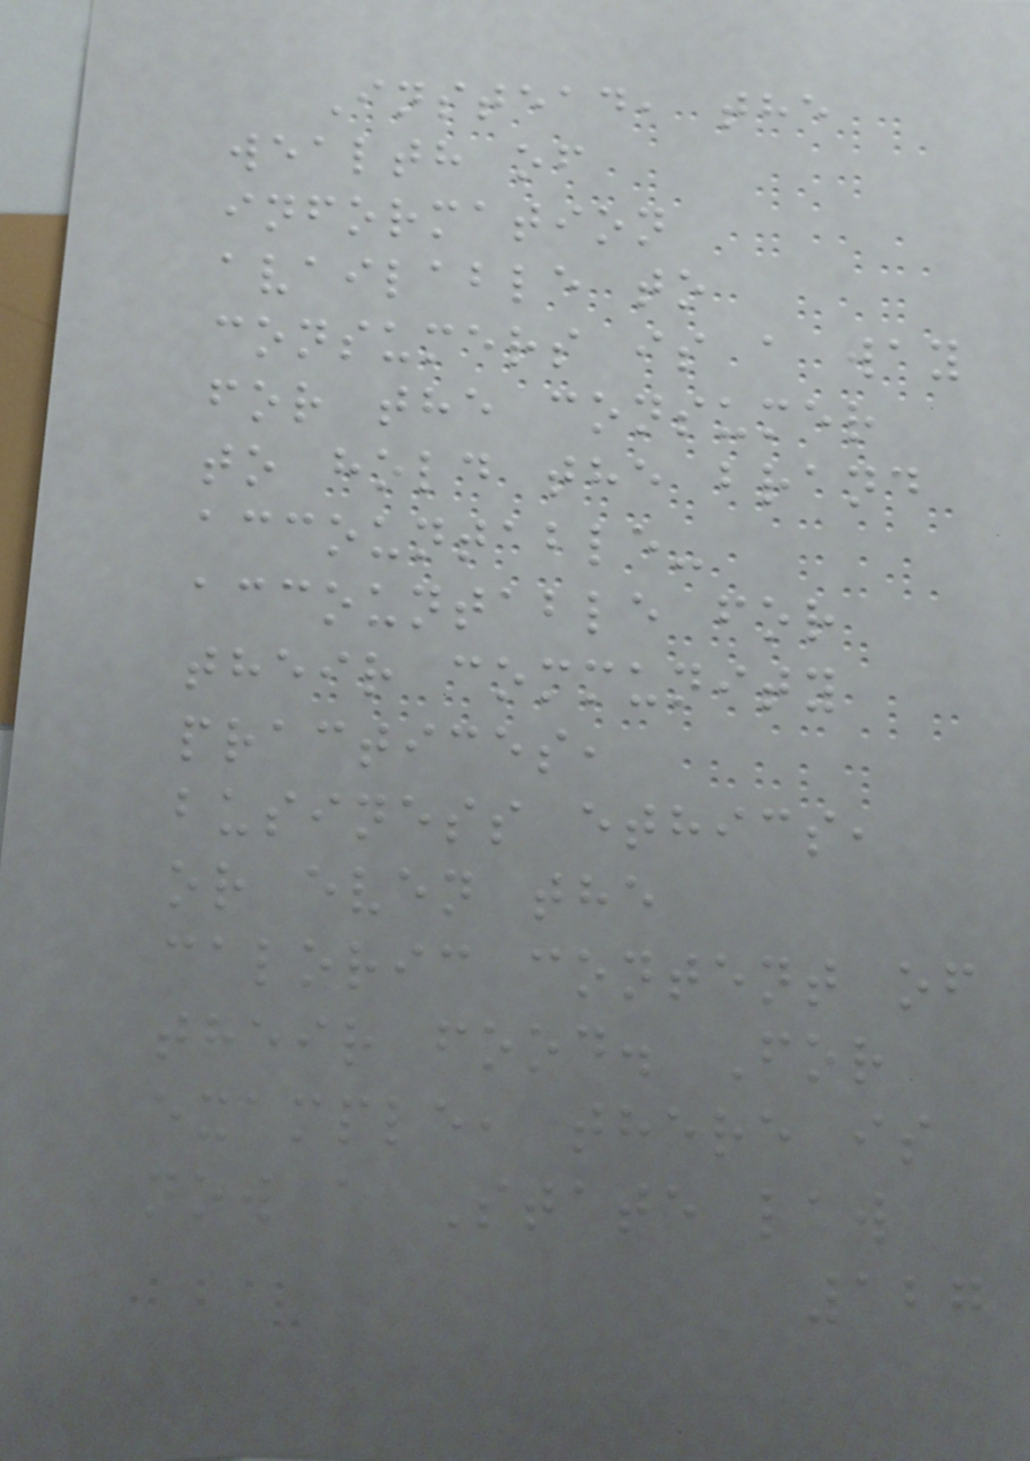Instead, the
wealth of
information
available to
consumers is a way
for the consumer
to hold the brand
accountable-
accountable for
their community
practices,
business ethics,
or even the
caloric content of
their food. For
example, there is
now a State law
127
